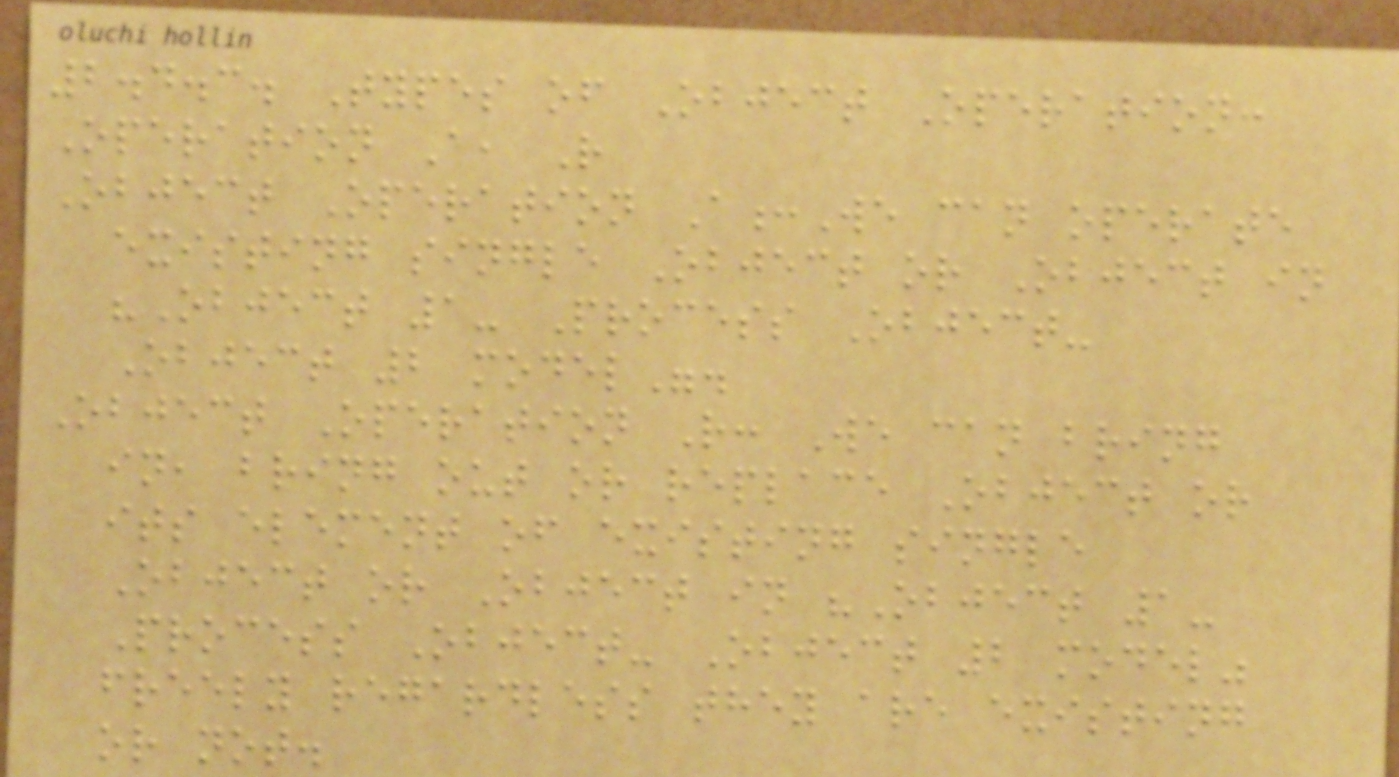2.4.3. Types of Object Operation:
Operation A, R
Object Operation A:We can operate
existing single Object or Object in
"Object 1- Process Object-
Object 2 model".
Object Operation R: We can bring
in, bring out or replace Object or
its element of existing single
Object or Object in "Object 1-
Process Object- Object 2 model"
freely regardless they are existing
or not.
